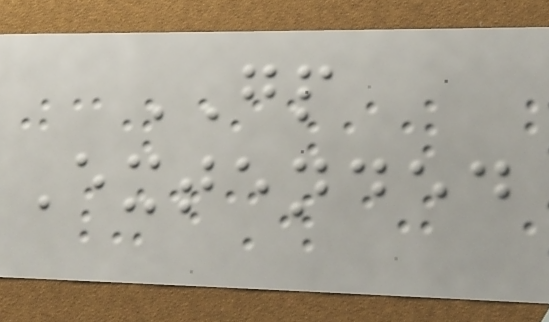GP
Extended
